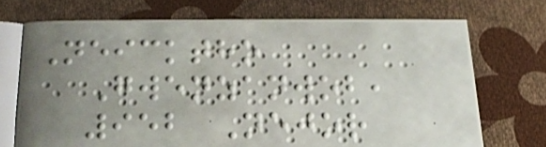Neicktho
Gwenzanwob,
952 Nejor
